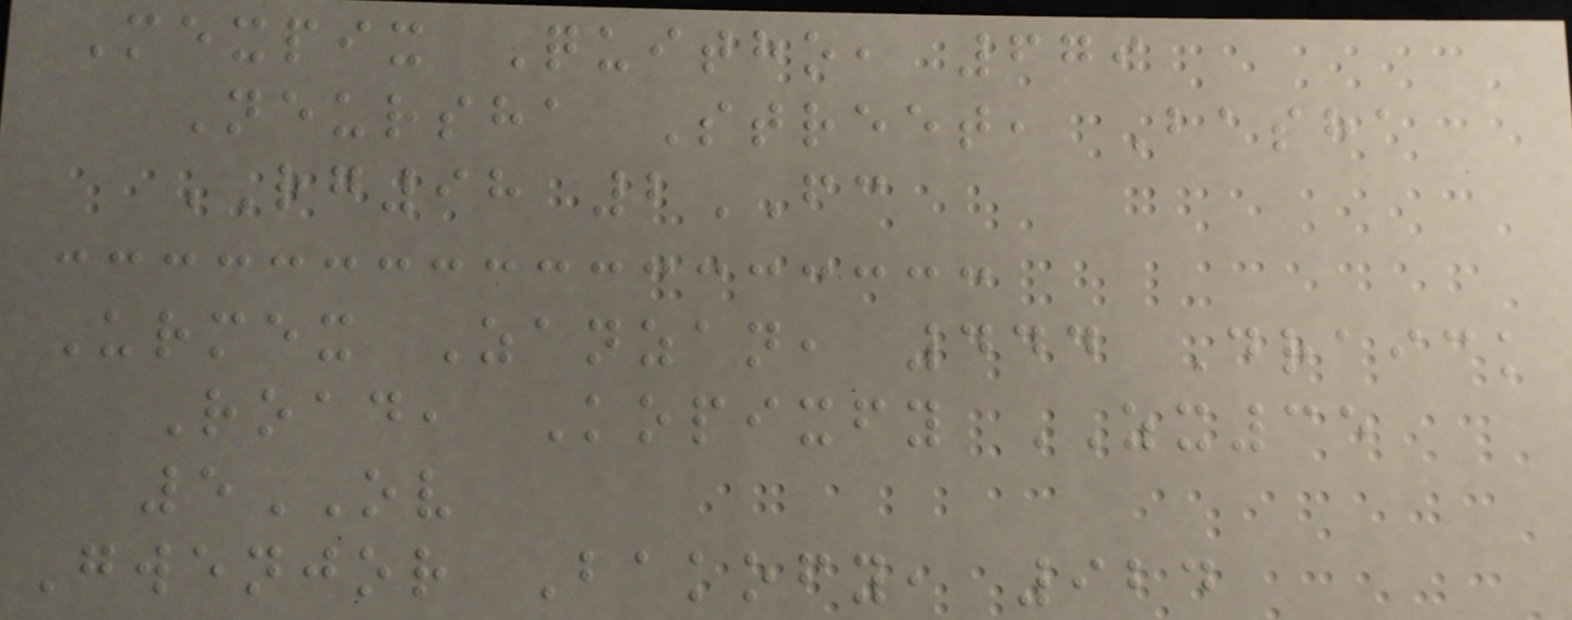Mexpix Quitho, 679
Neursha Street, Basha
RG98 2FC
Urmex Zanzan, 444 Draick
Road, Kopixfy ZX35
5OV
Gwenjor Bakofy, 924
